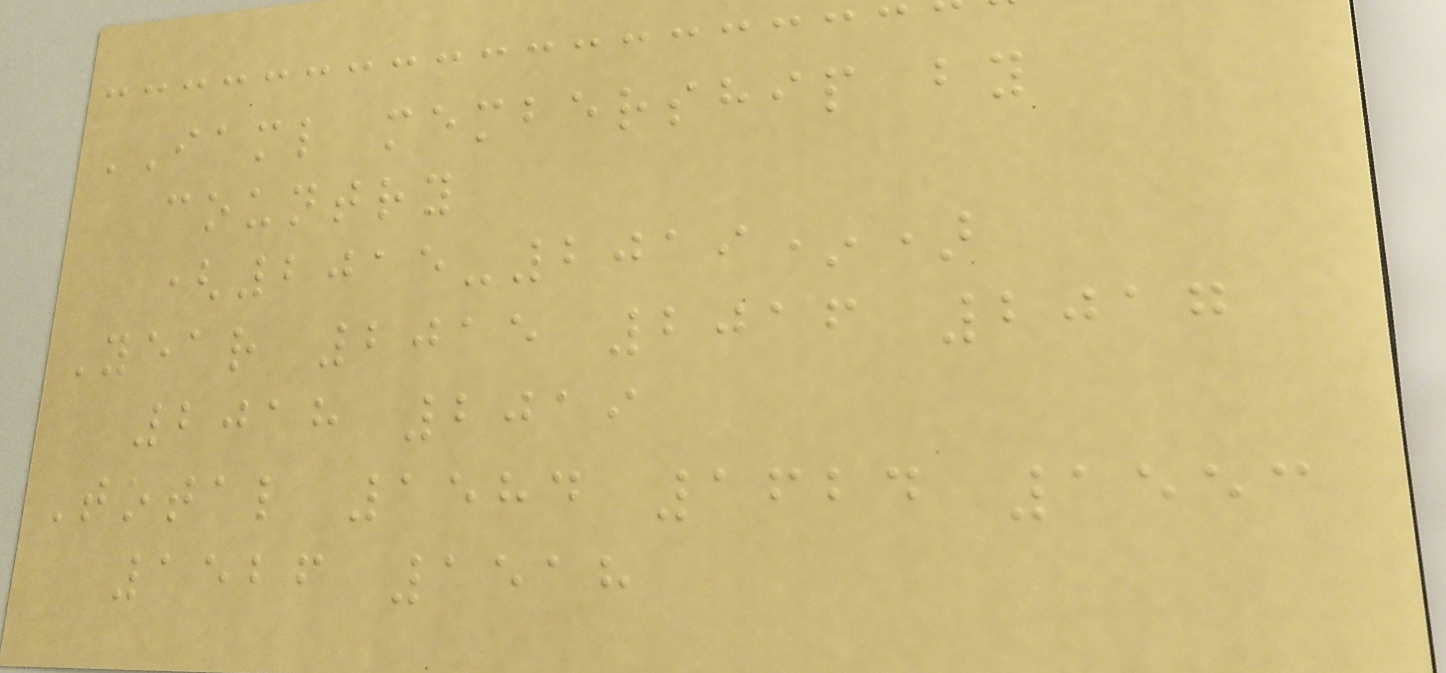IAML membership by
country
(2015-2019*)
Year 2015 2016 2017
2018 2019
Total 1584 1624 1553
1526 1518
